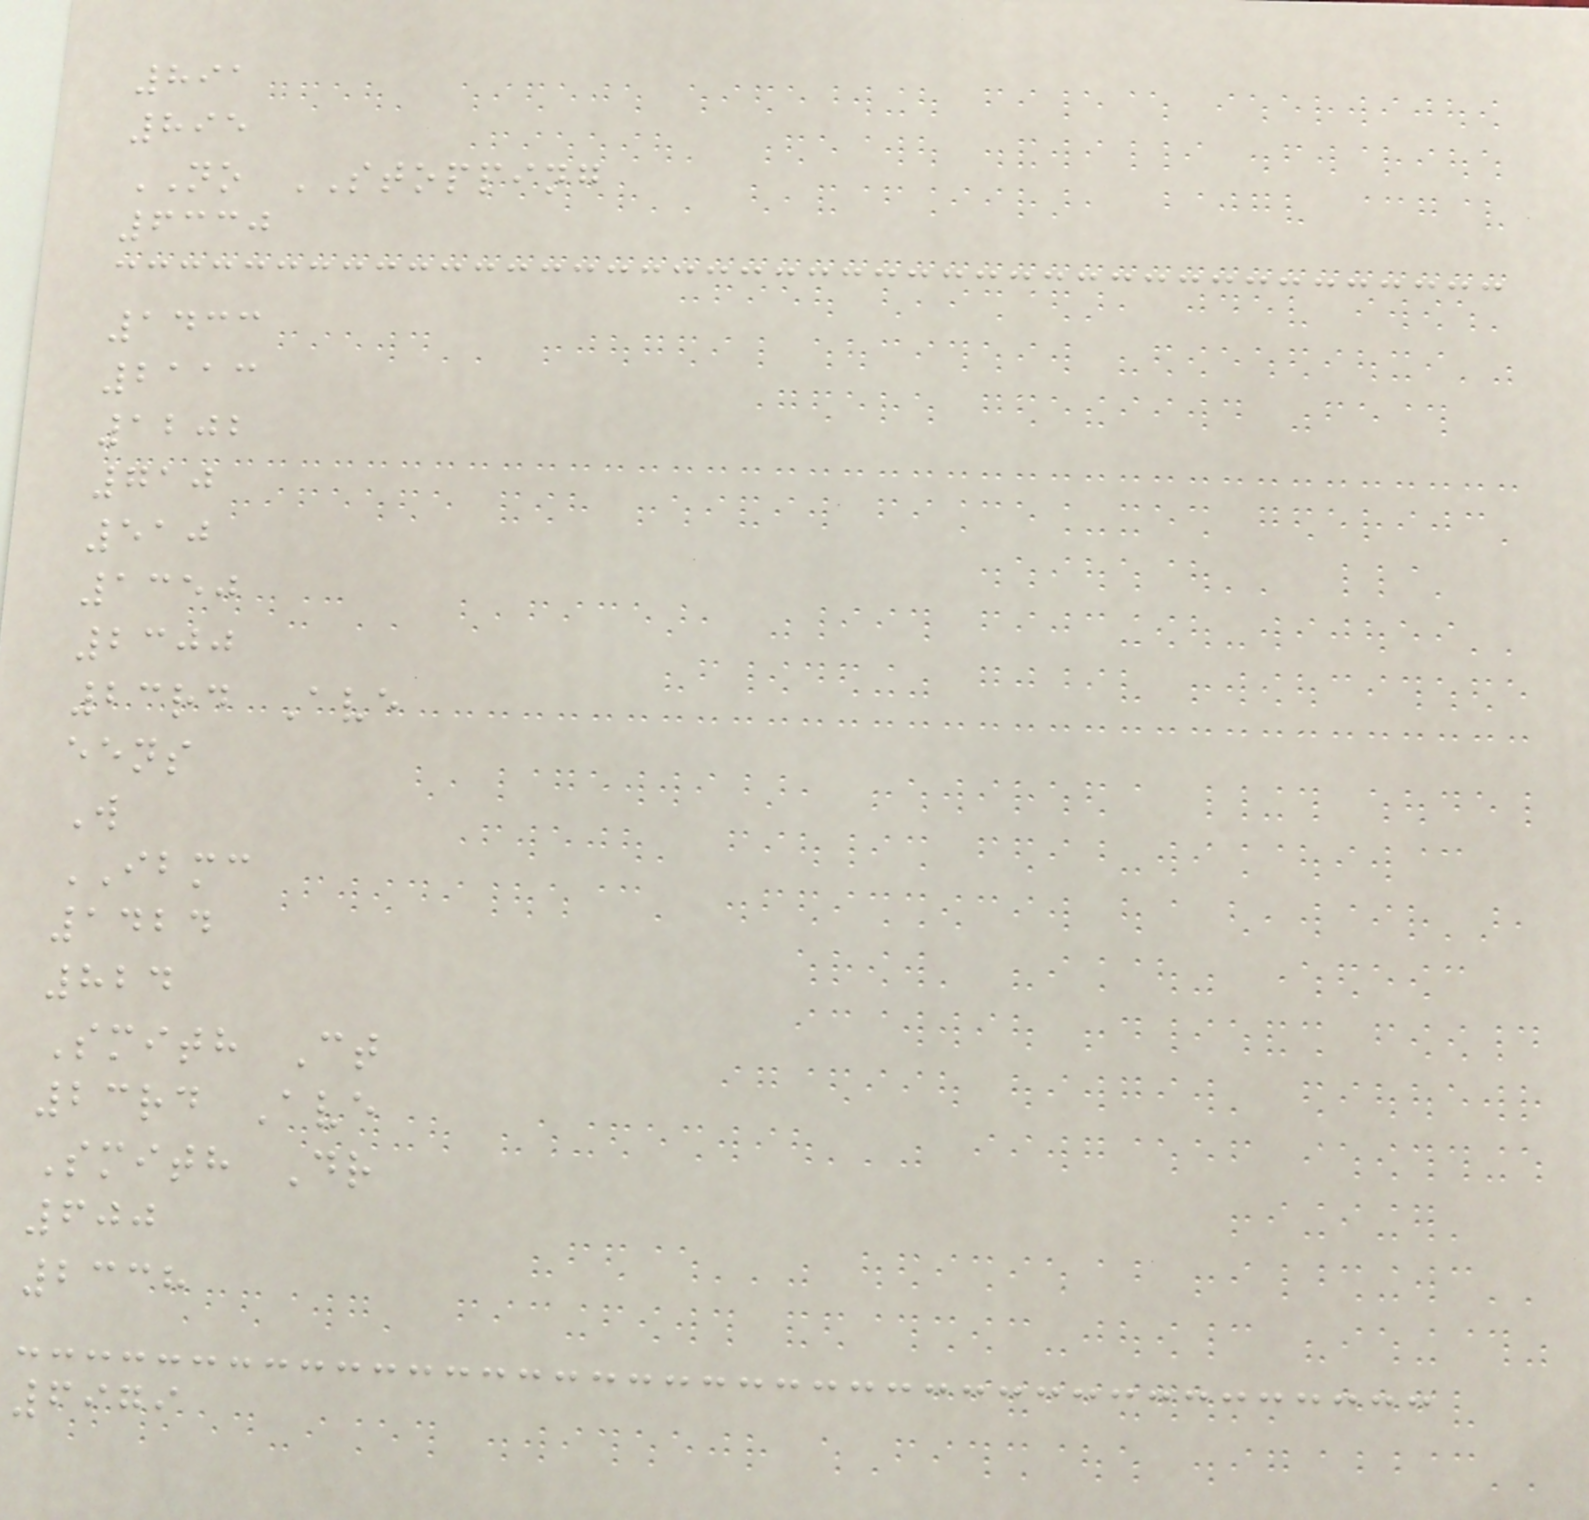891
895
NO STOPPING
6330
1433
2113
1202
710
510
1350
2300
23rd Ave
eens
W
IBMC
1424
824
Smith Ct
23rd Ave
Smith Dr
600
2338
6979
